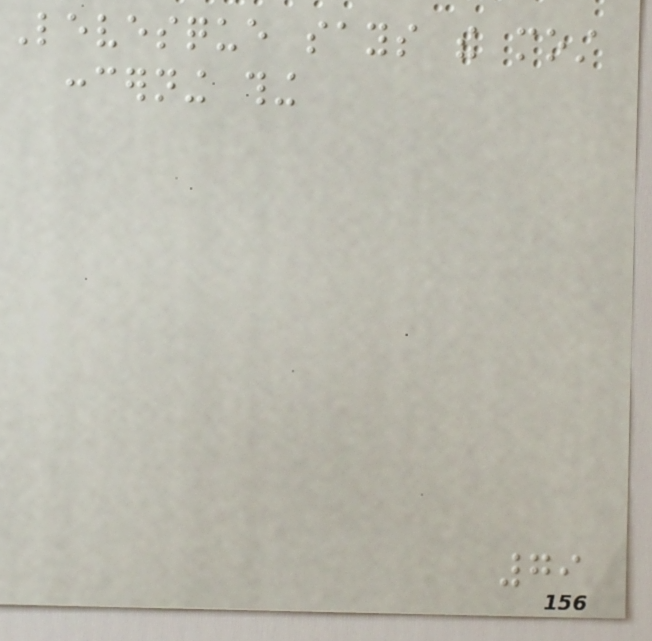Levesque says the most
concerning thing
79
